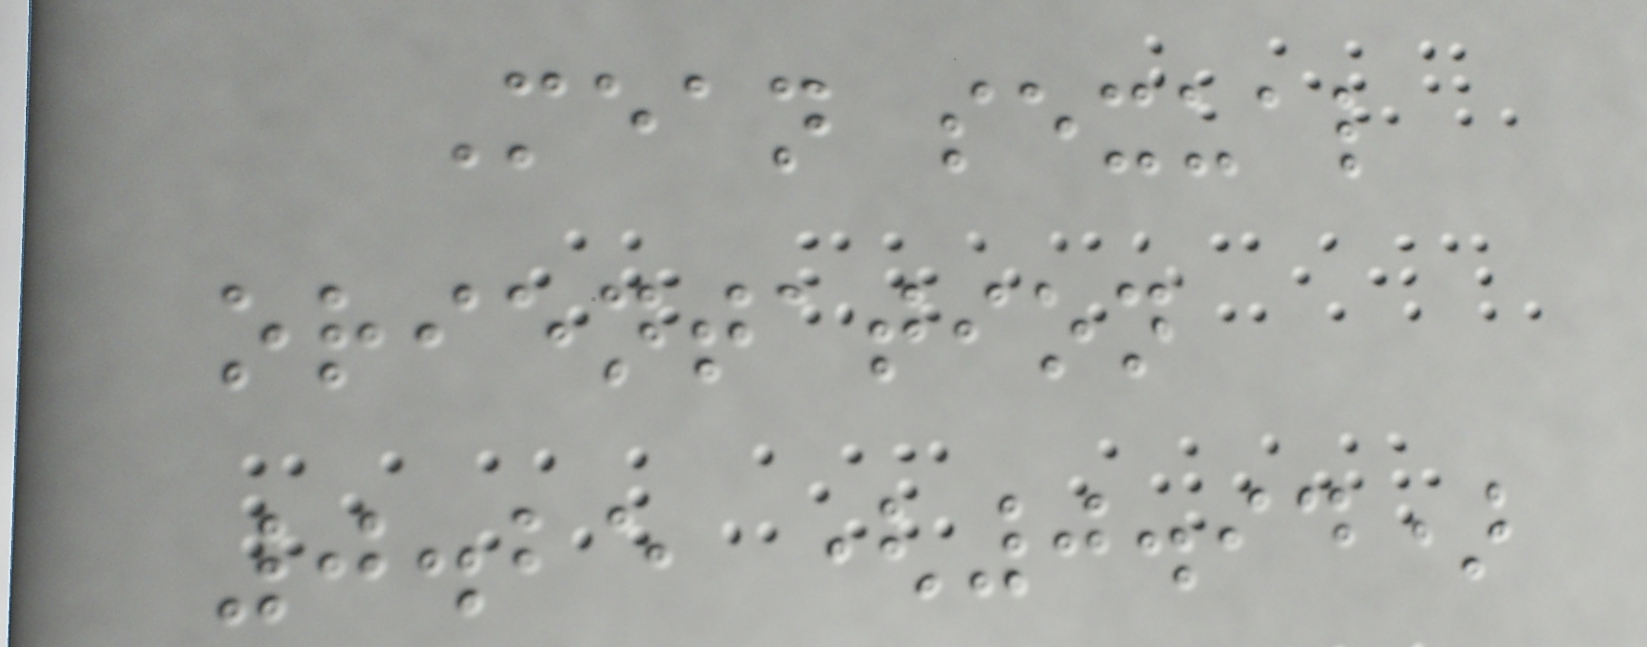Mean sexual
orientation
0.25 (0.94)
